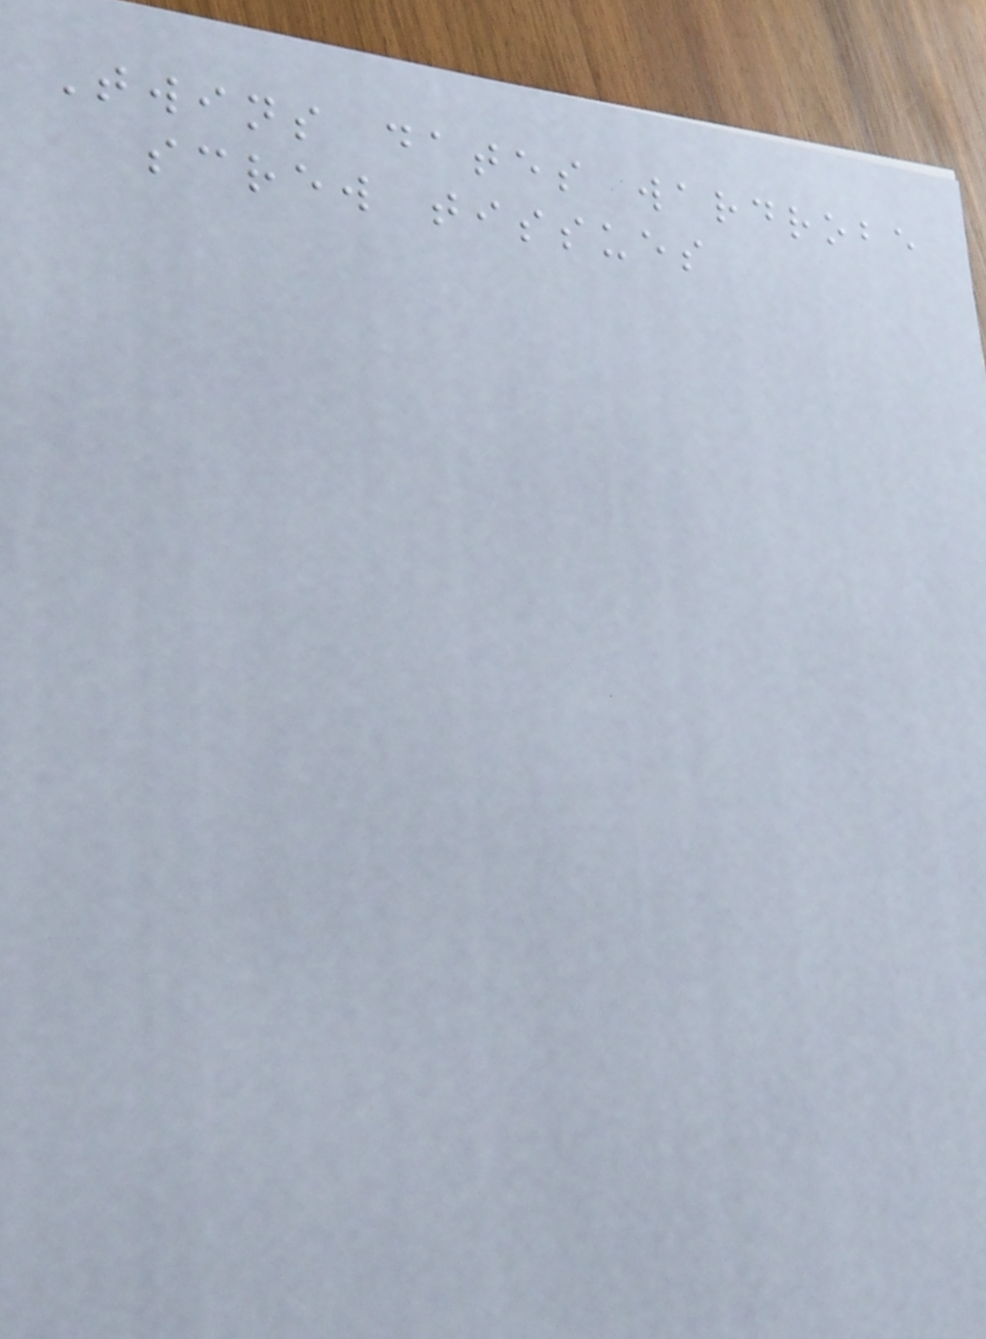Twins dates wardrobe
screw tissues
